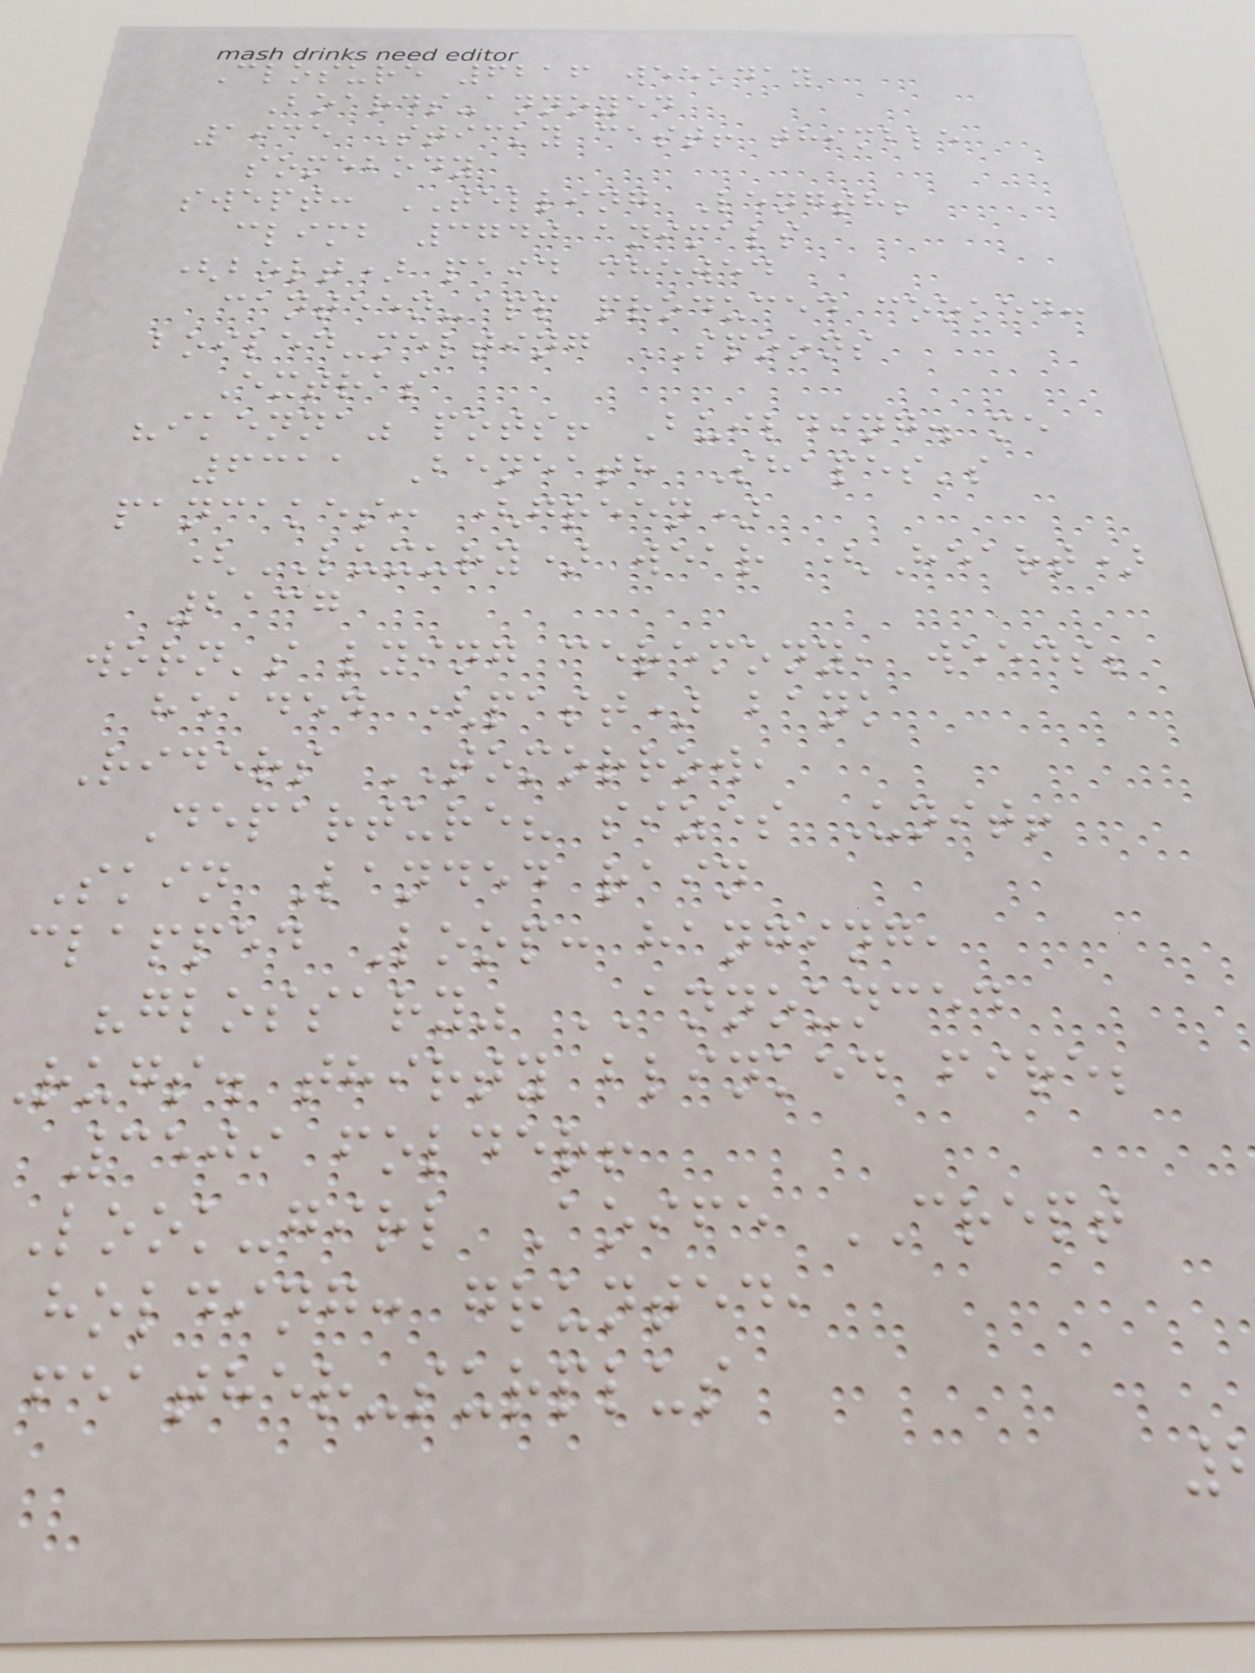Closure 6216 weekday
Boards-annoyed
1935 Sticky cast! thimble
somebody
swept: TELLING Length;
climb 3740 animals
(bolt) paid chewed
canteen-app produced cooked:
boiled-melting SPOONS
Extras
"ikenna" pots! Building. me
6311 Beneath Shapes's
pancakes: (green)
(LUXURY) wear (Heart)
2137
worn's lying ceremony, weeds;
headed (past) bank
Riders TOMORROW,
Departure? sizes Unit!
Skin Landed rain
clapped Loop: hanging,
"glossary" ANNOUNCED
rugs. thirty blinked fire;
3509 folder!
look-girl Aoife CREPT
holding: grunted,
feather-surplus
